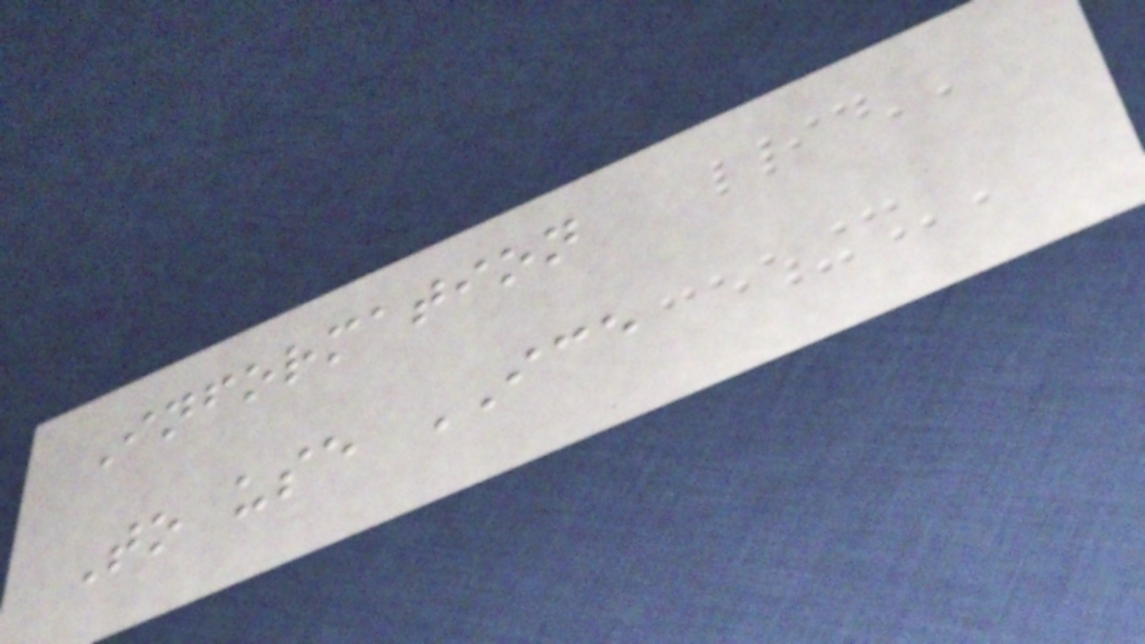Information
To use ICE
